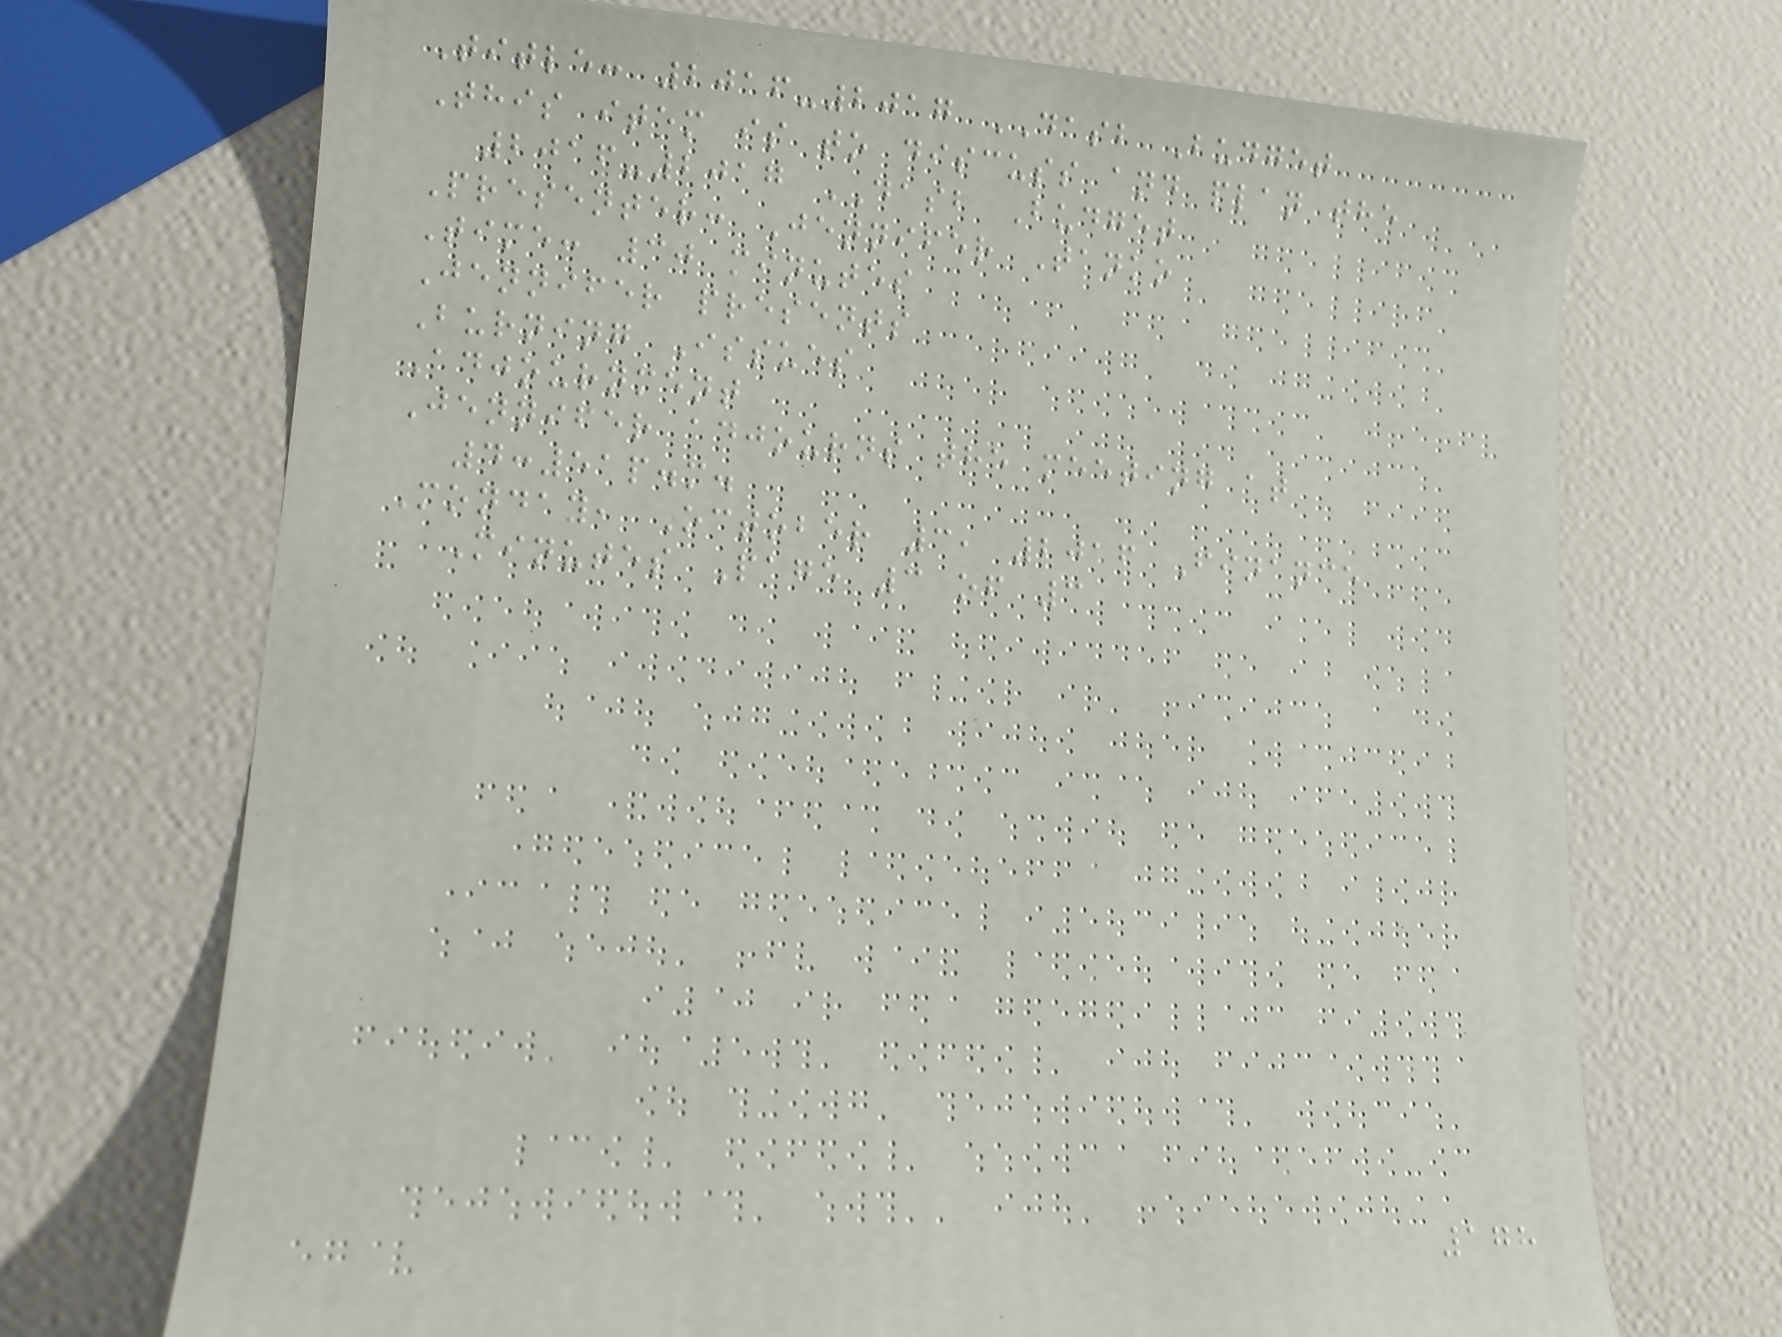Title: 2016-2017 DASB Budget
This item is to discuss and plan the
2016-2017 DASB Budget
Presenter: Jennifer Tanko
Time: 30 minutes
Jennifer presents
Burning Issues
Adjournment
Jennifer adjourns the meeting at
4:51p.m.
Monday, October 3, 2016 Finance
Minutes Page 3 of 3
178
